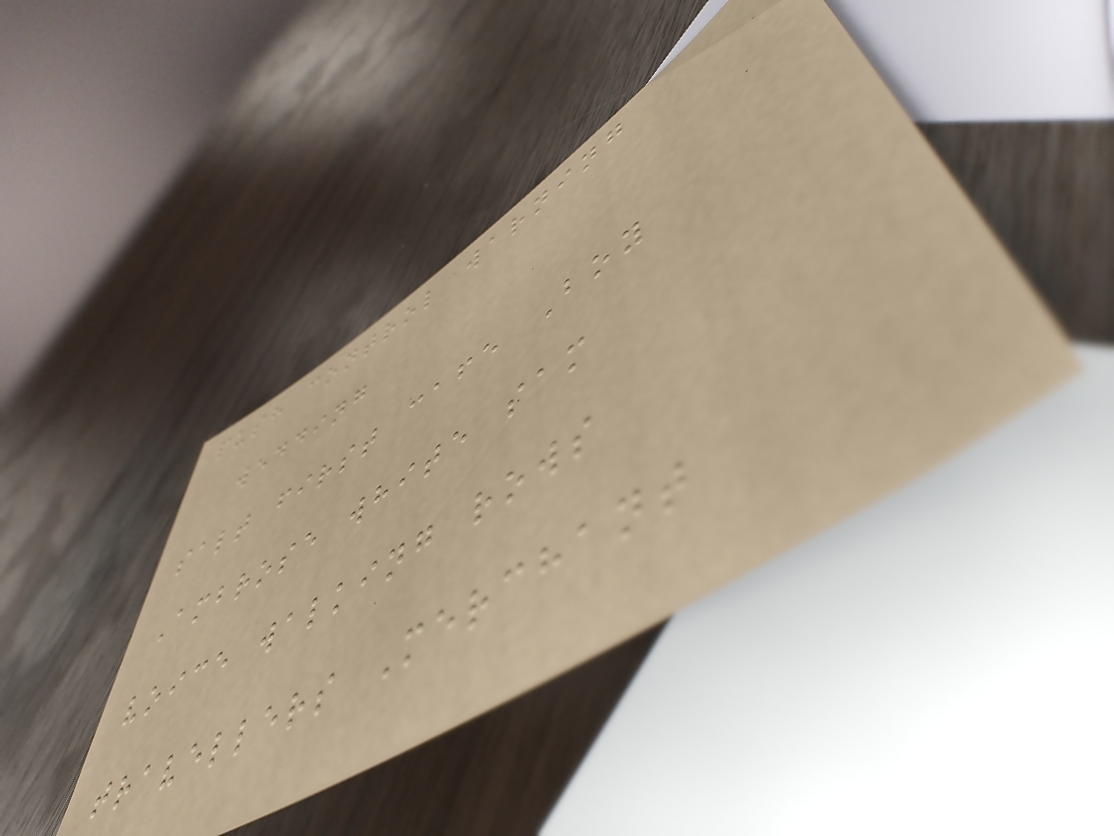push control warning
wedding
salt first cafe Boy
Ambrose white sam
voice walking rows
travellers Merchant
